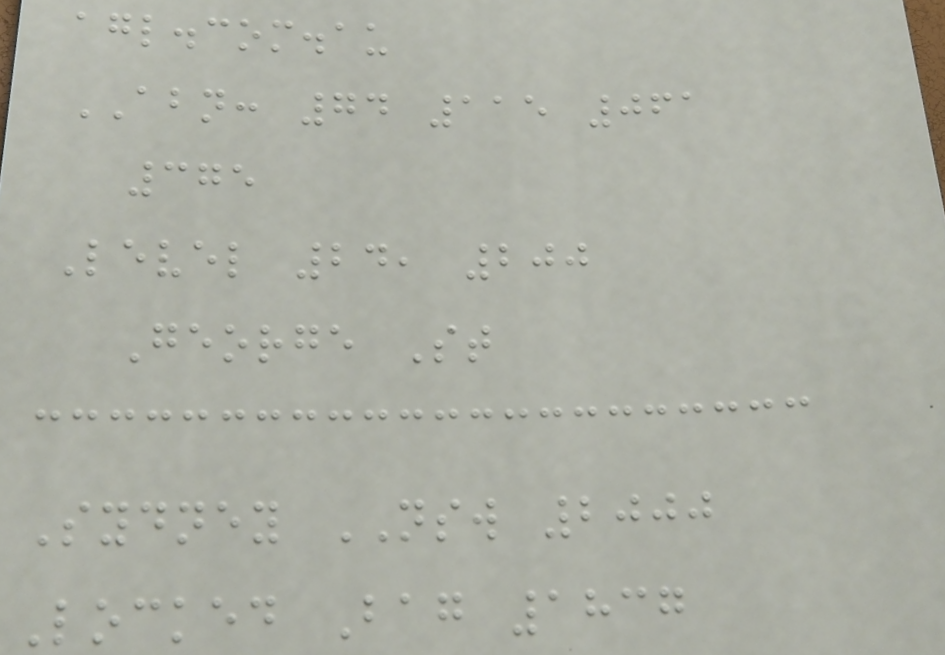agl.com.au
ABN: 74 115 061
375
Level 24, 200
George St
Sydney NSW 2000
Locked Bag 1837
